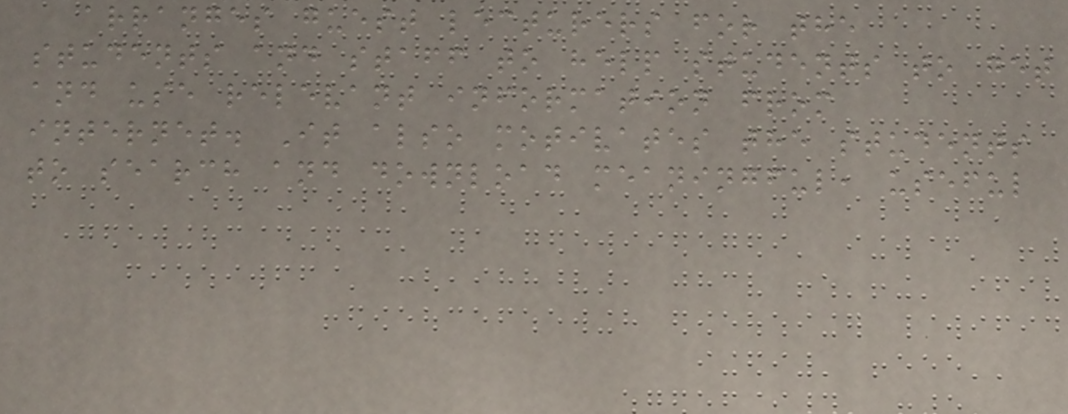arranges guest lecturers for the
students and staff to help students to get
and use relevant information from
internet. It also motivates the students
to search and download meaningful, useful
